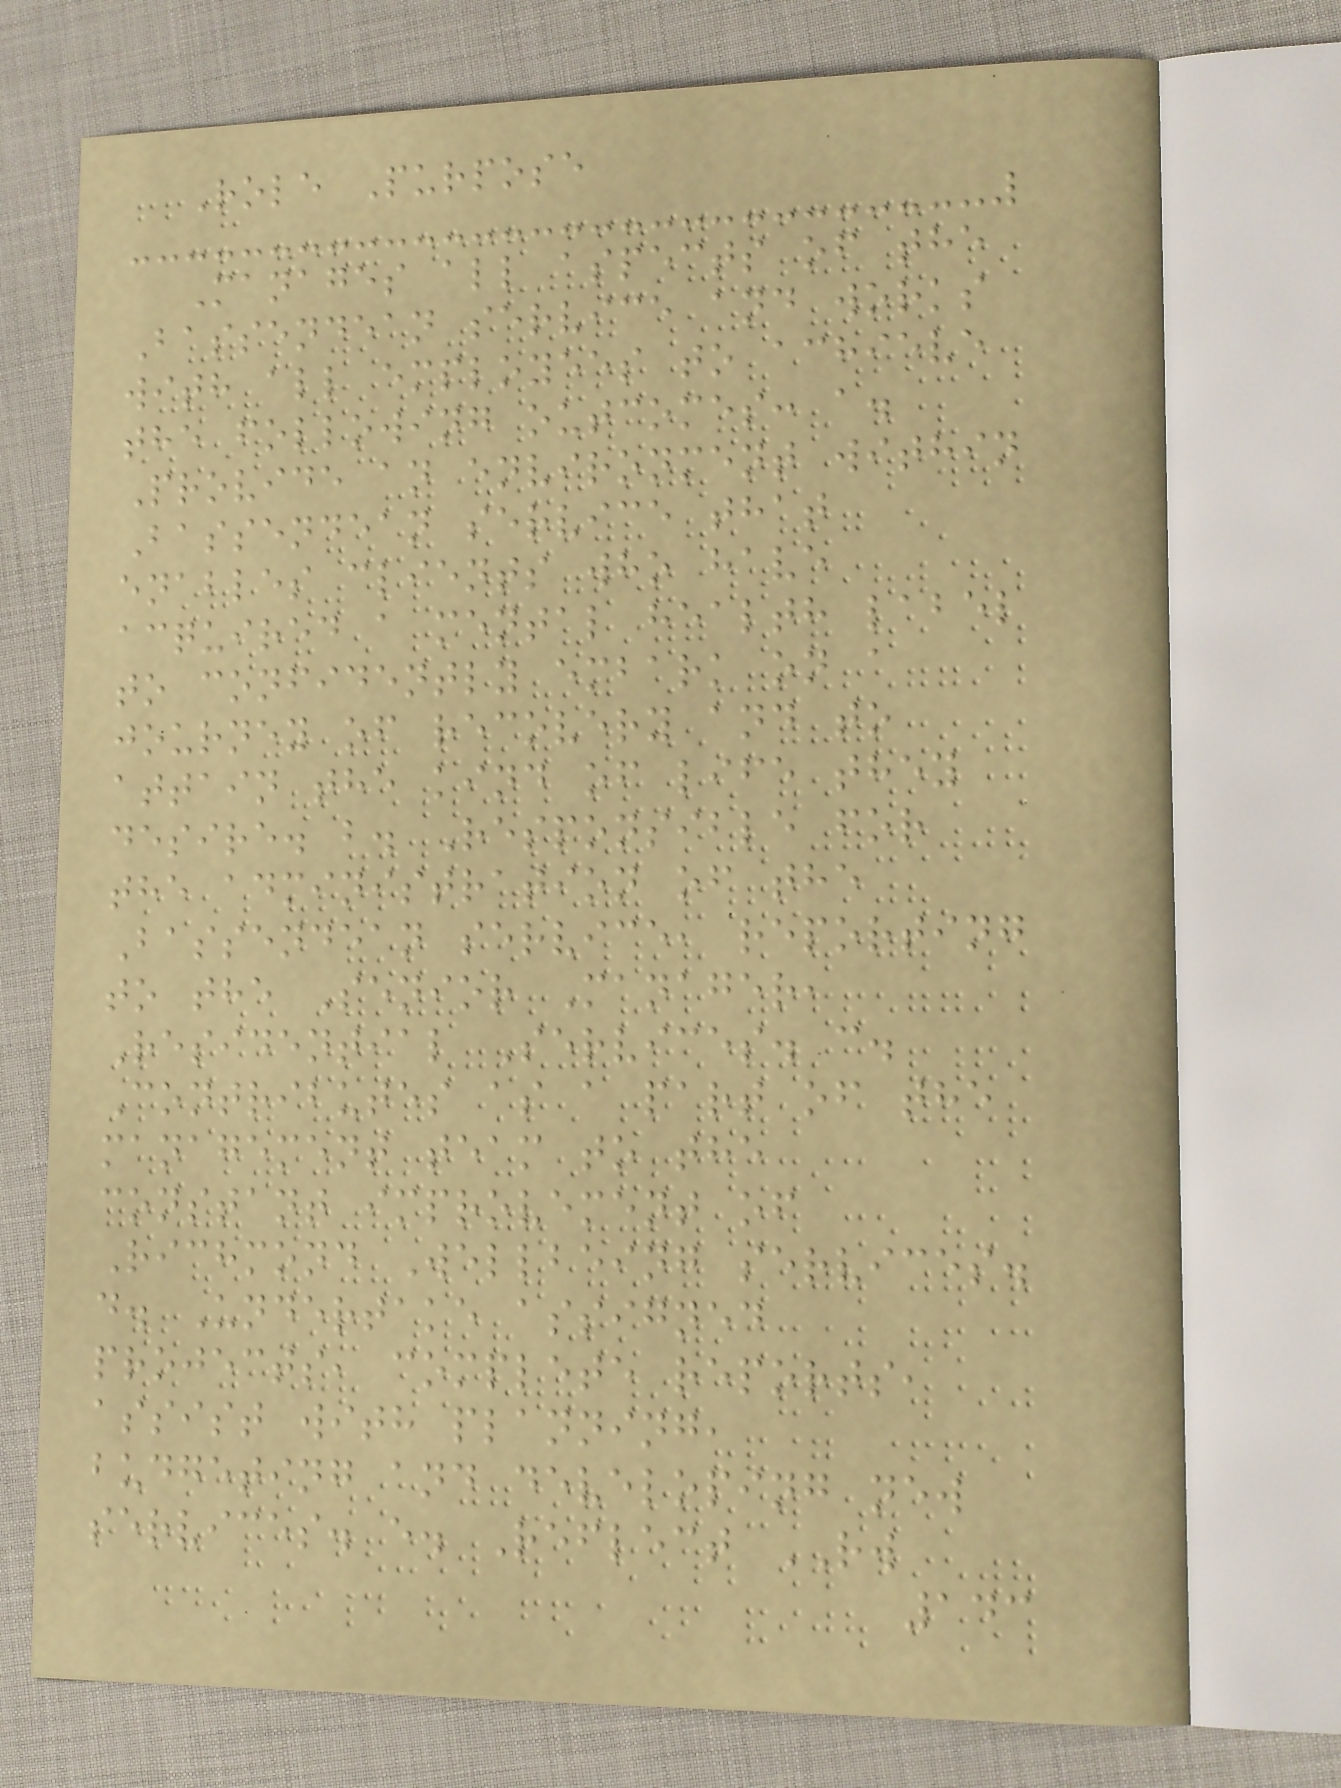Role Purpose
Manages all aspects of the
Bassendean service and works
with all employees to achieve
the following outcomes: a.
Provide an environment within
Bassendean service that
enables clients who have
acquired a mental health label
to confidently embark on a
journey of recovery and to
attain the kind of life they
desire. b. Responsible for
the administration of the
Bassendean service, reporting
to the Senior Manager,
Residential Services. c.
Contributes as a part of the
management team to the
constant improvement of
Richmond Wellbeing services.
d. Undertake assigned
projects, complete reports,
assist with planning,
budgeting and developing new
services. e. Reflect RW
143
